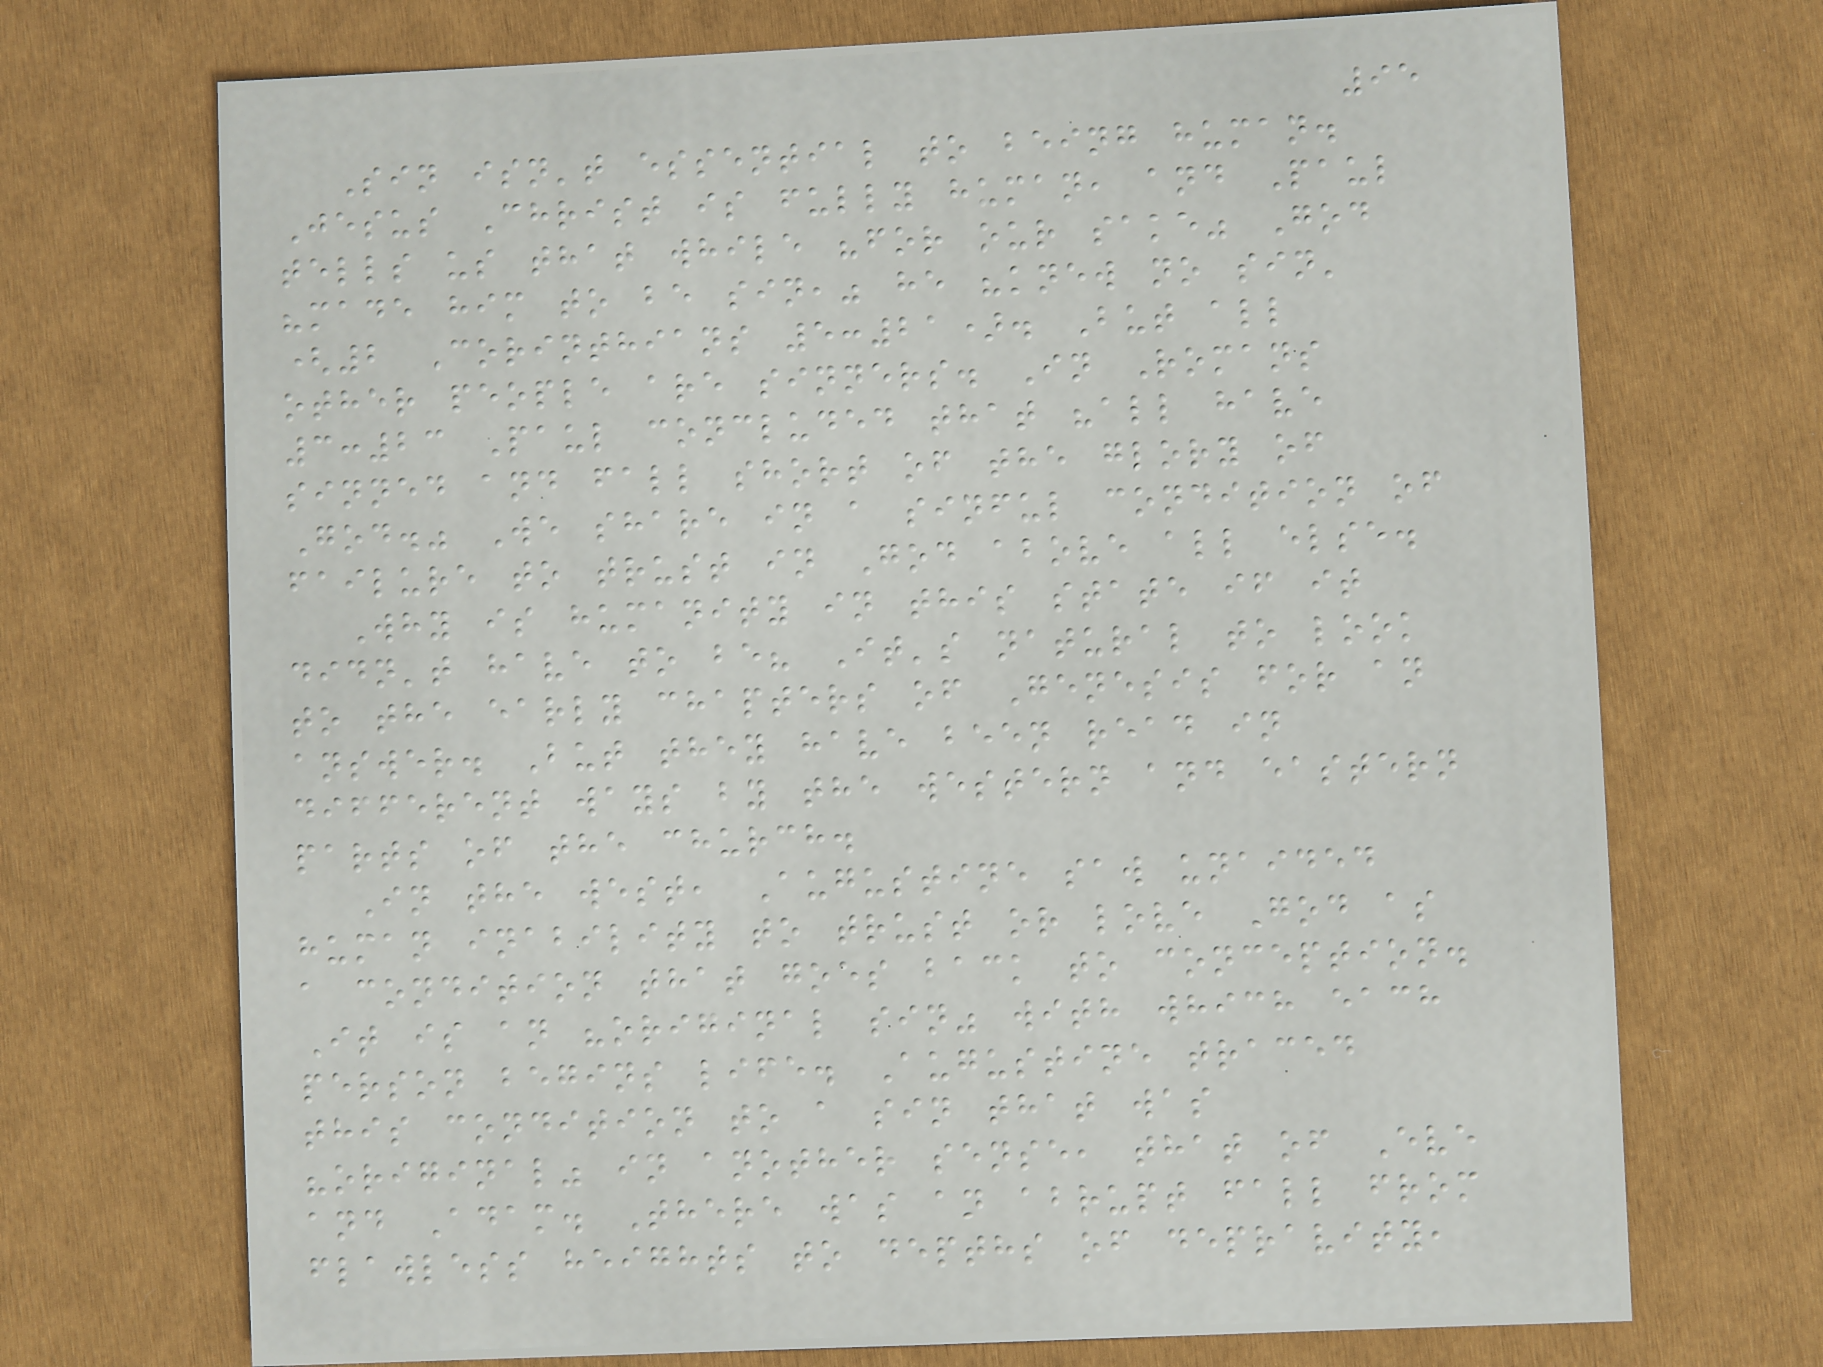95
Sin isn't essential to being human.
Jesus Christ is fully human, and Paul
tells us that while "for our sake" God
"made him to be sin," he "knew no sin'
(2 Corinthians 5:21). But all
other people are sinners. In Romans
3:23 Paul concluded that "all have
sinned and fall short of the glory of
God." We share in a sinful condition of
failure to trust in God above all else.
Why is humanity in this state if it
didn't have to be? It's natural to look
to the early chapters of Genesis for an
answer. But they have been read in
different ways by the western and eastern
parts of the church.
In the west, Augustine saw unaided
human inability to trust or love God as
a condition that goes back to conception.
It is an "original sin" with which each
person begins life. Augustine traced
this condition to a sin that was
"original" in another sense, that of Eve
and Adam. There was an abrupt fall from
flawless heights to depths of depravity,
